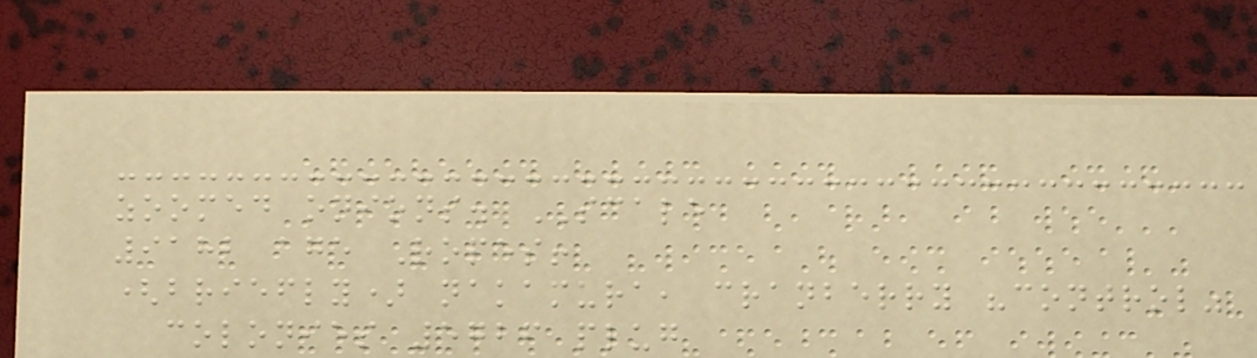zoomed onions. SCALE
9182 age Ropes!
(briefly) nakamura, cranberry "control"
colonies 5726 plug
